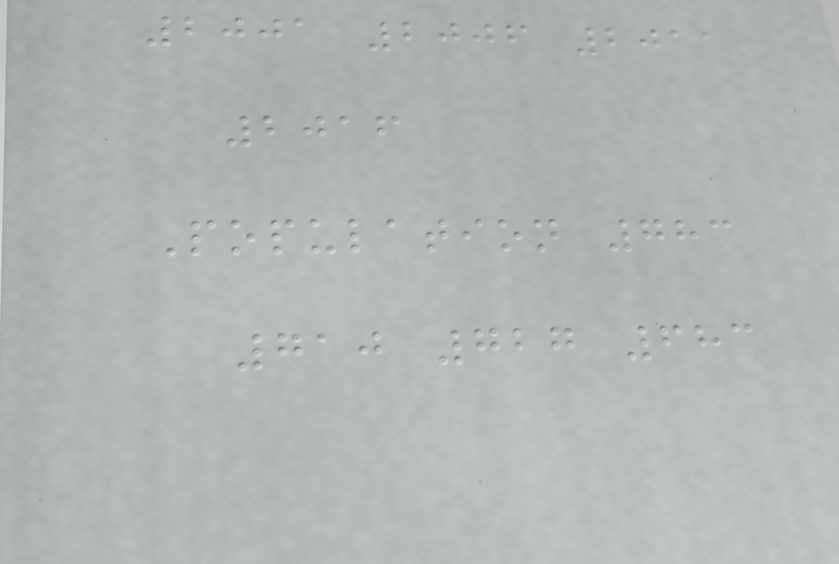2001 2006 2011
2016
Population 783
710 727 683
